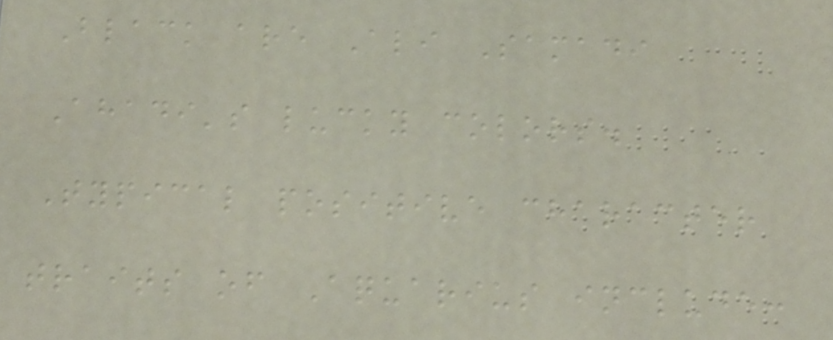Black are Ali Samadi
Ahadi's lucky colors.
Typical positive character
traits of Aquarius include:
